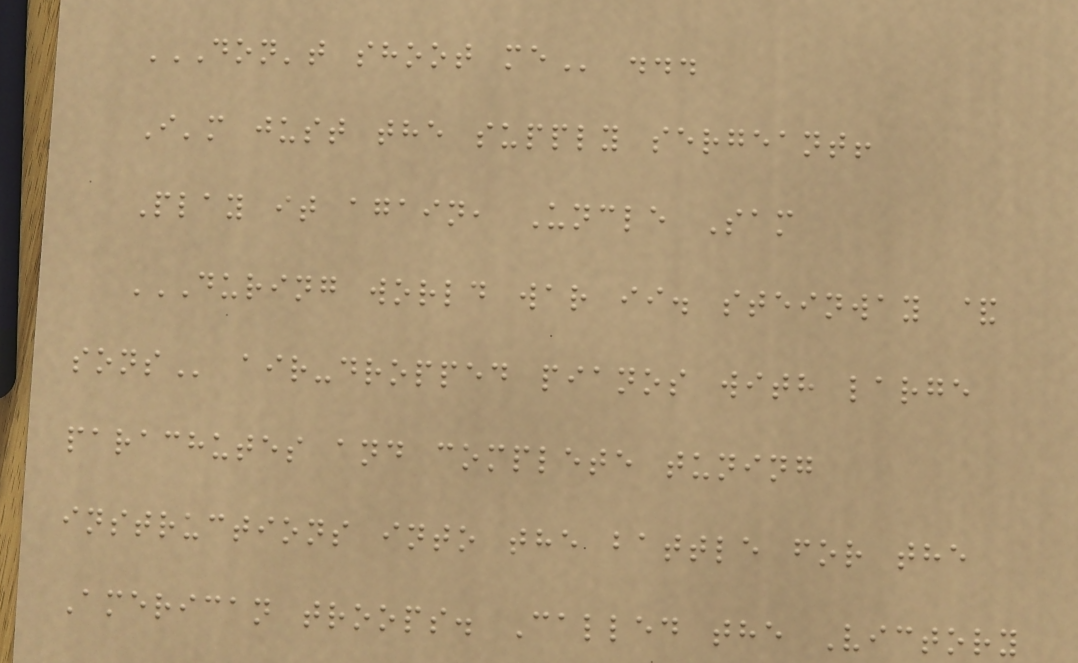DON'T SHOOT ME ...
I'm just the supply sergeant!
Play it again, Uncle Sam
DURING WORLD WAR II. STEINWAY &
SONS air-dropped pianos with large
parachutes and complete tuning
instructions into the battle for the
American troops. Called the Victory
